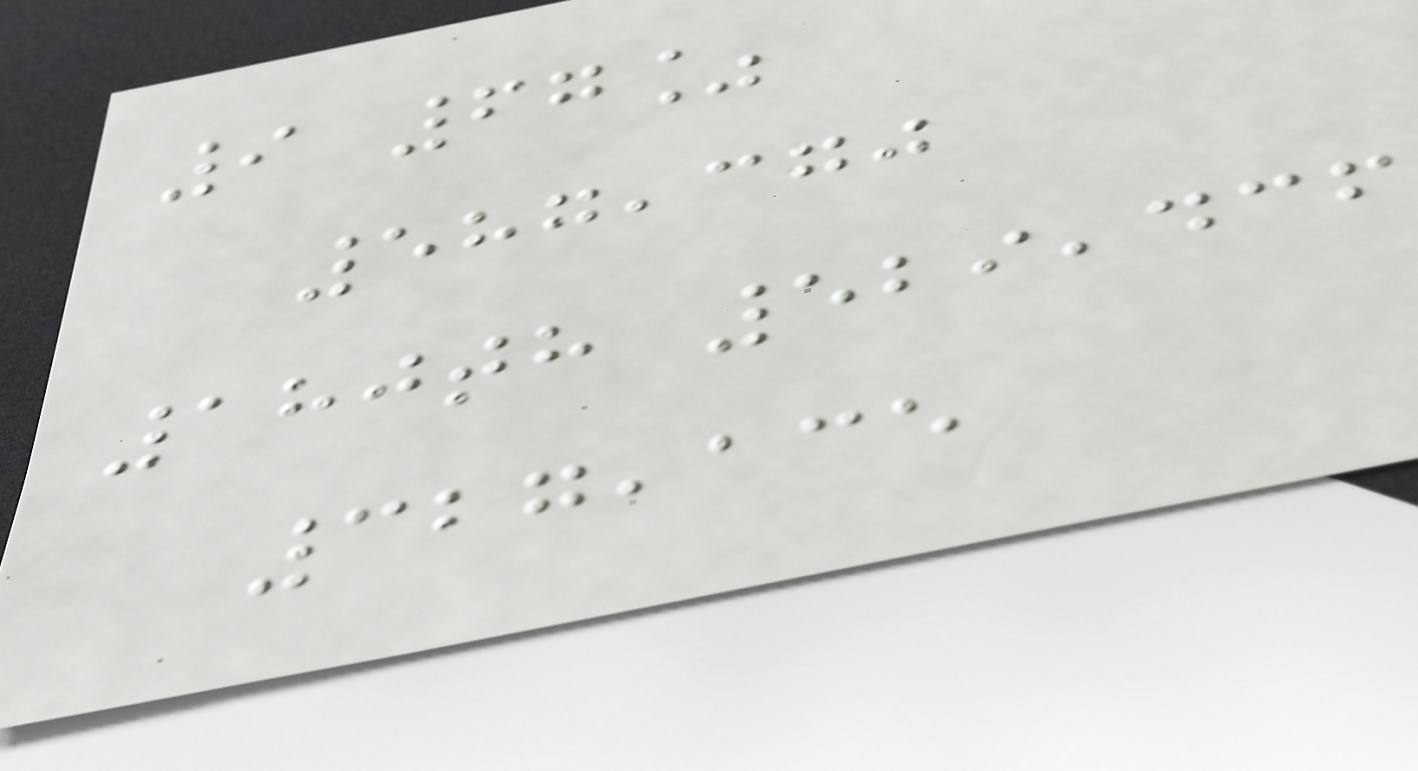9 67%
587,370
180th 529,436
327,135
